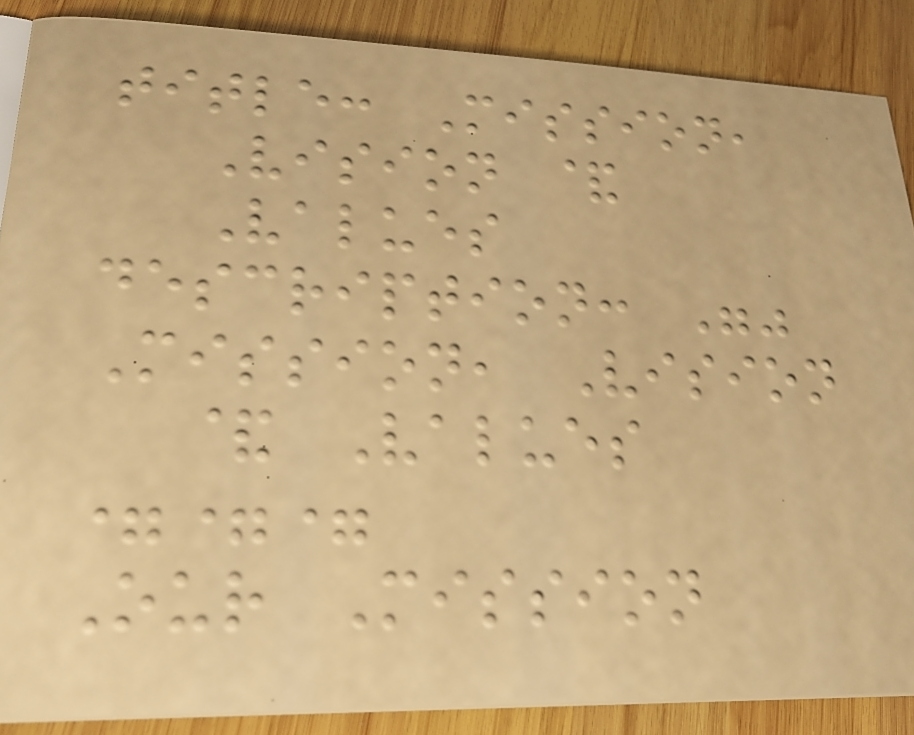title: Mission,
Vision &
Values
description: ""
Mission, Vision
& Values
===
Our Mission
